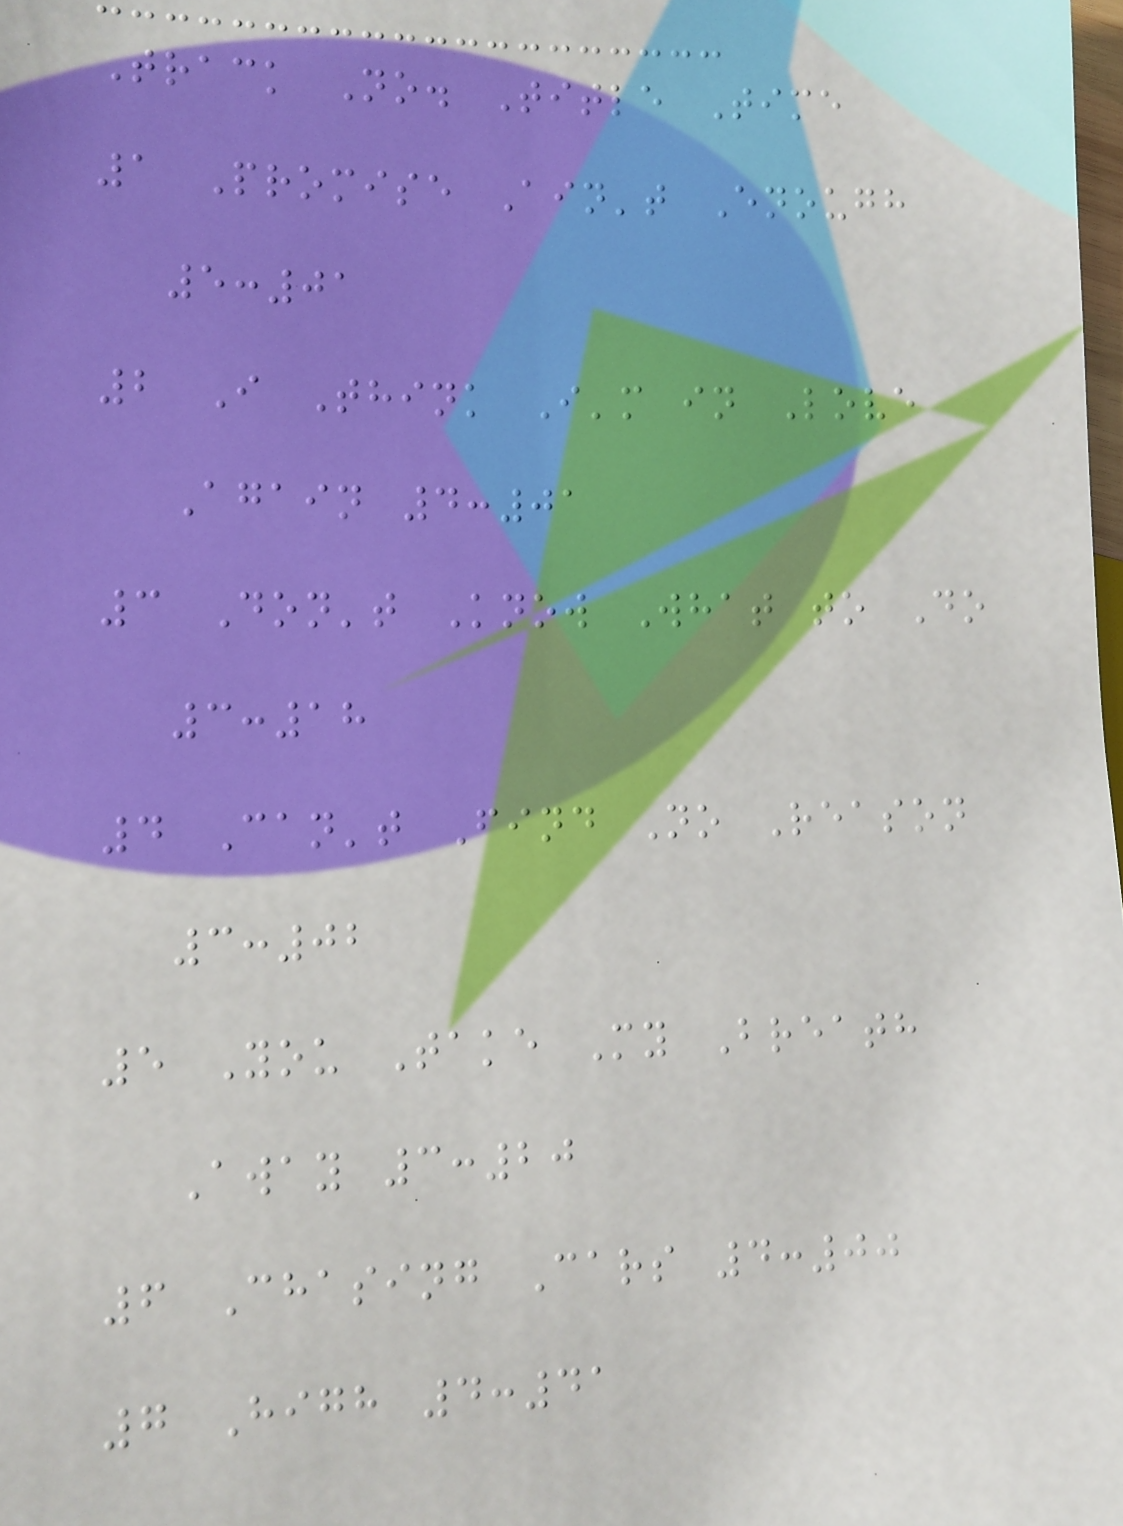Track No. Title Time
1 Promise Ain't Enough
5:01
2 I Think I'm in Love
Again 4:01
3 Don't Know What to Do
3:18
4 Can't Find No Reason
3:02
5 You Take My Breath
Away 3:20
6 Chasing Cars 4:00
7 High 4:41
